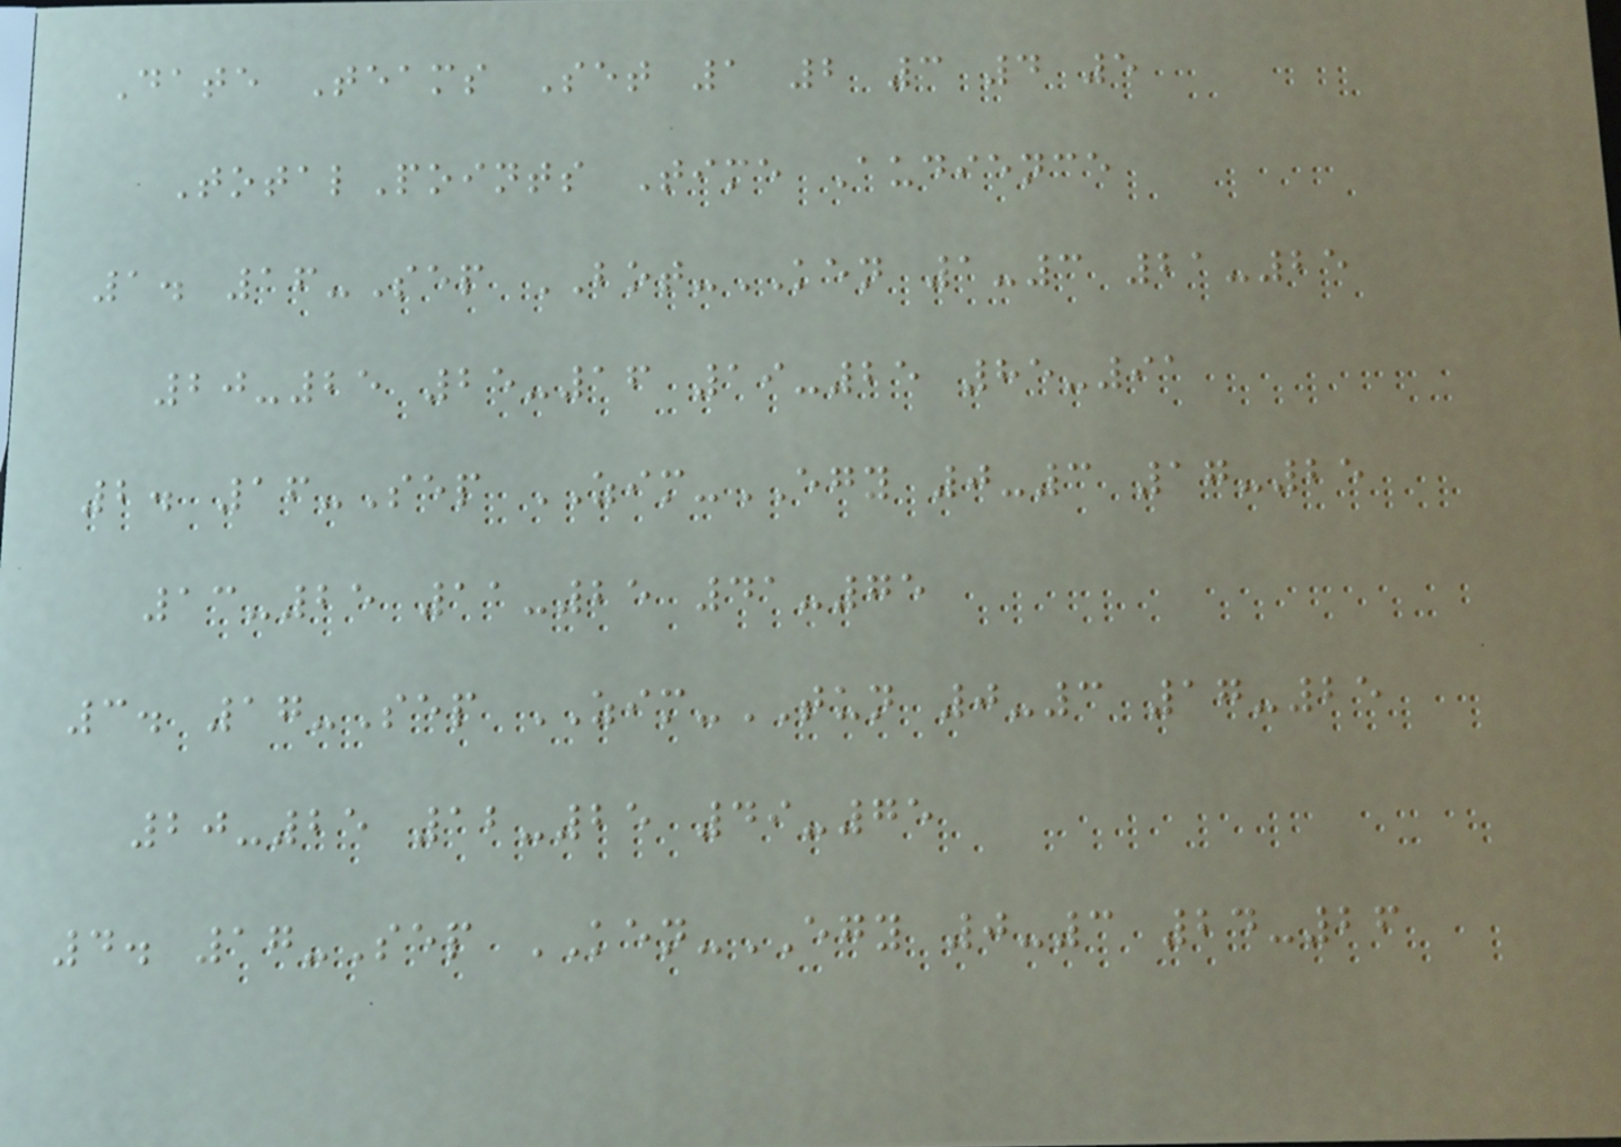Date Teams Set 1 2 3 4 5
TotalPoints Time Audience
1. 16-Sep BOT-KEN 1-3 21-25
20-25 25-16 19-25 85-91
2. 16-Sep ZIM-EGY 0-3 17-25
13-25 11-25 41-75
3. 17-Sep ZIM-TUN 0-3 17-25
20-25 12-25 49-75
4. 17-Sep KEN-EGY 0-3 24-26
